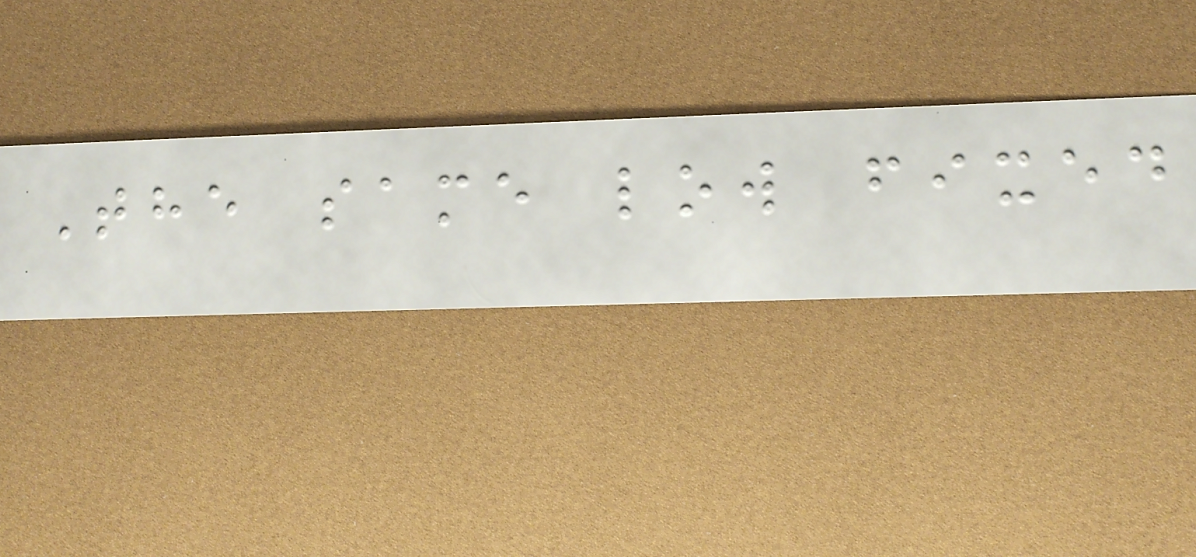The same low fixed
